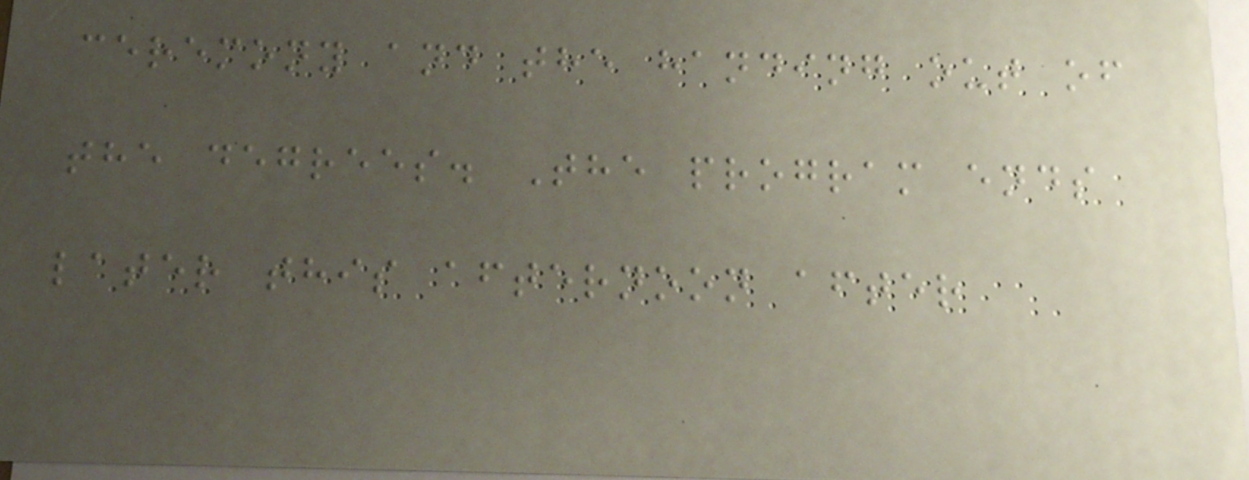ceremony and the handing out of
the degrees. The program ends
later this afternoon after
